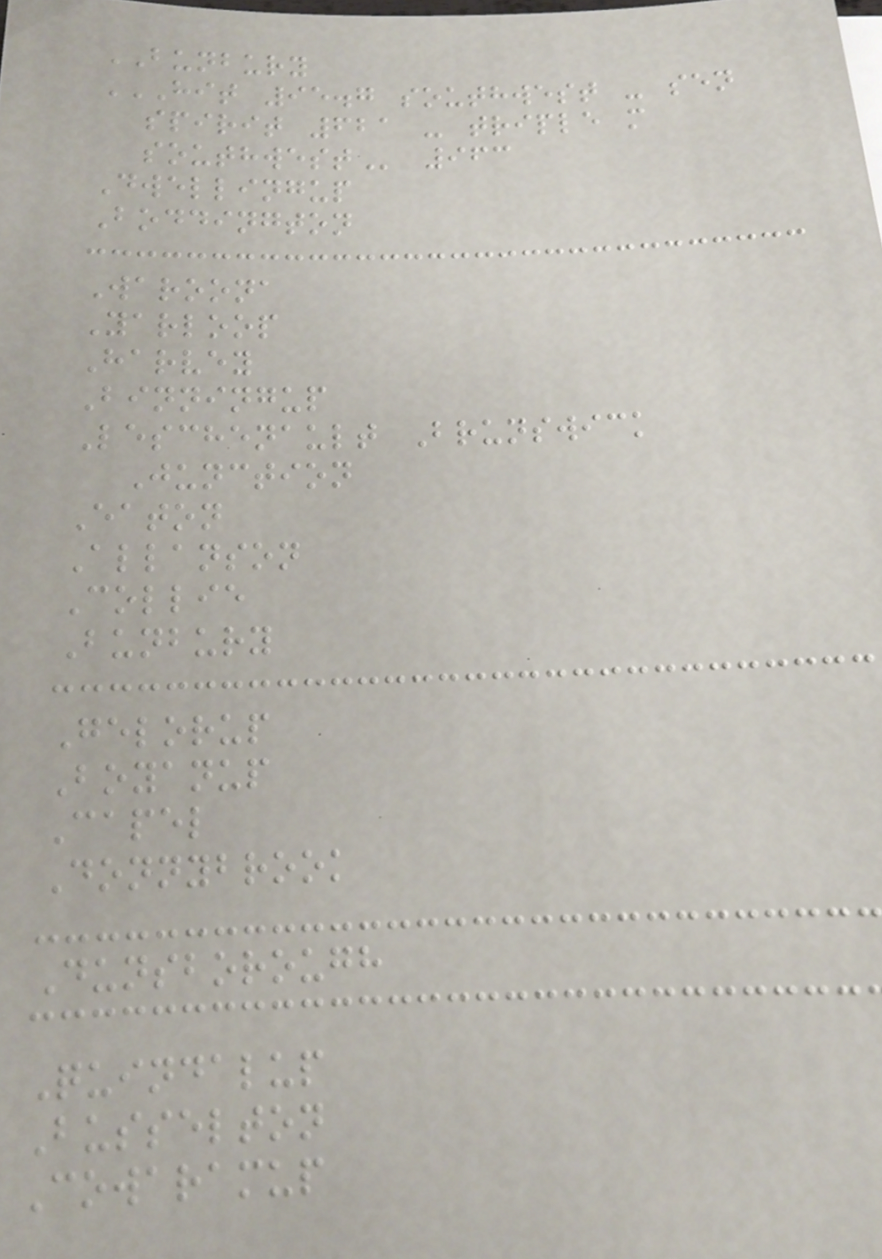BUNBURY
HIT 95.7 SOUTHWEST - SEN
SPIRIT 621 - TRIPLE M
SOUTHWEST 963
Dwellingup
Boddington
Waroona
Yarloop
Harvey
Binningup
Leschenault Brunswick
Junction
Eaton
Allanson
Collie
Bunbury
Gelorup
Boyanup
Capel
Donnybrook
Dunsborough
Quindalup
Busselton
Cowaramup
